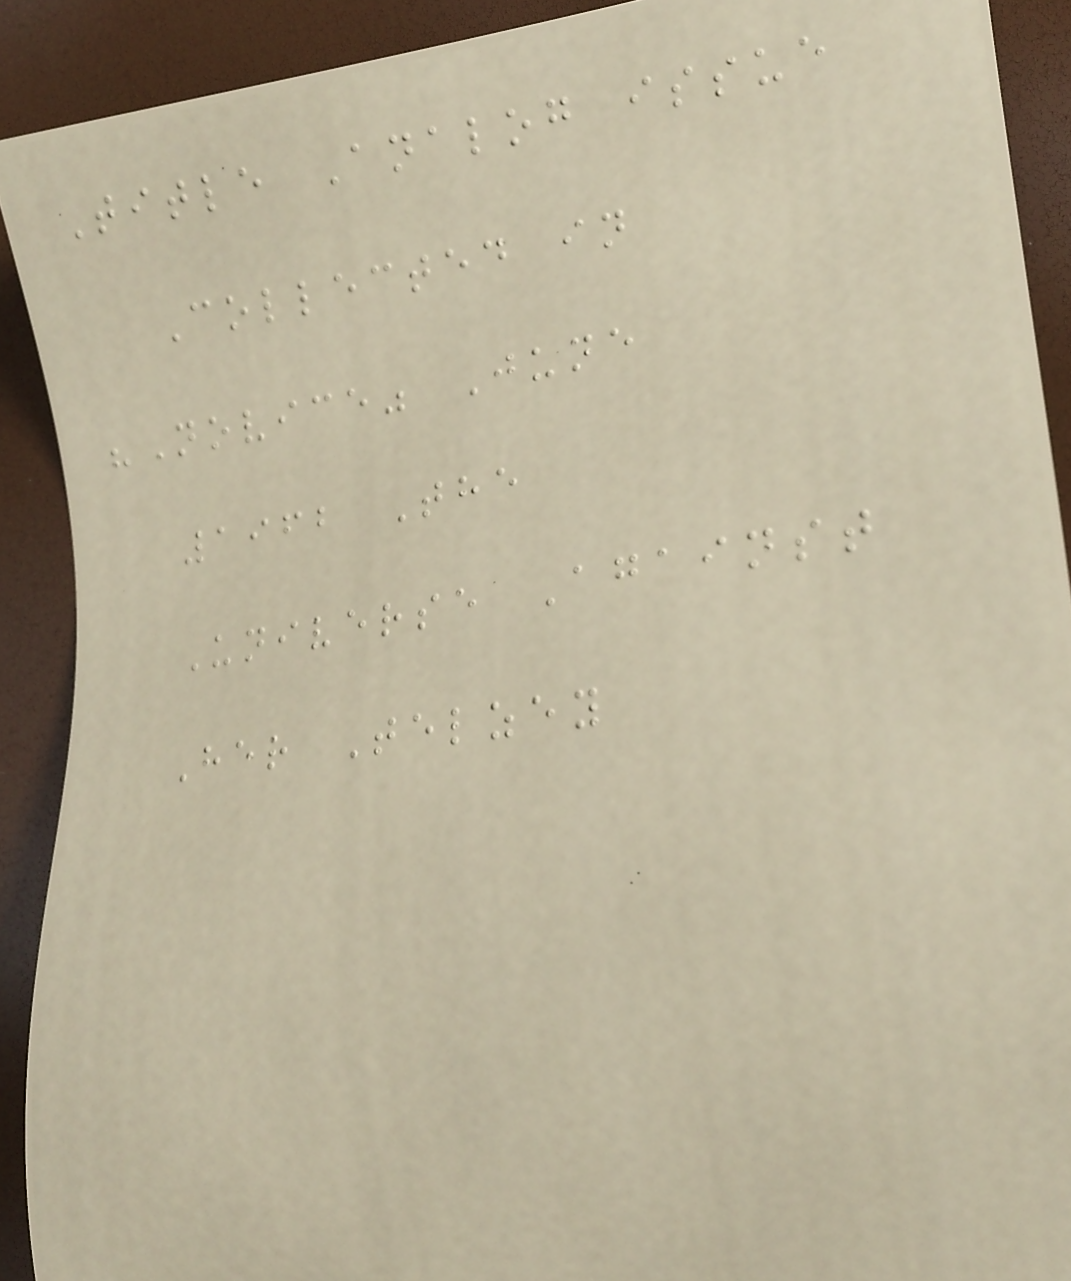Title Analog issue
Collected in
"Novice" June
1962 The
Universe Against
Her Telzey
